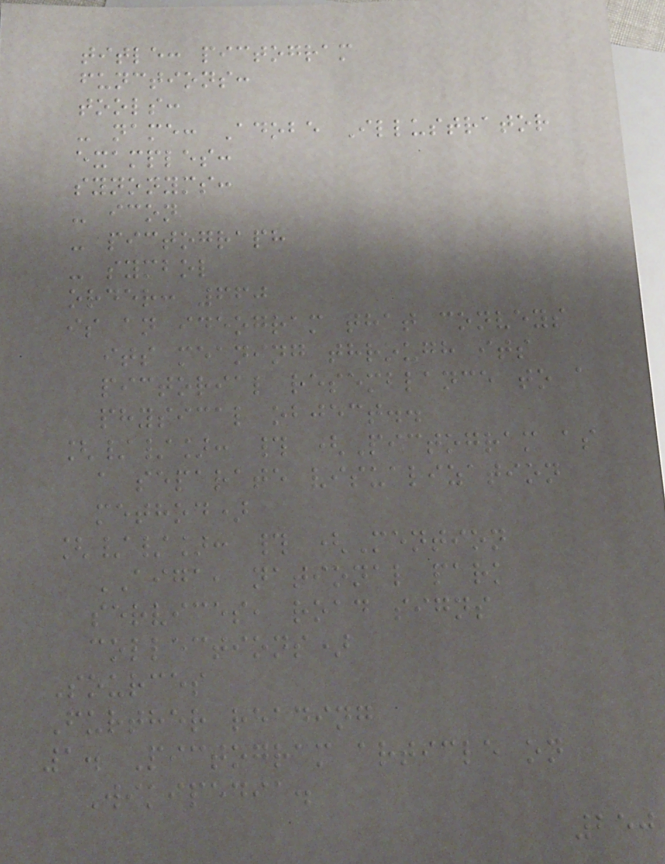title: pictogram
functions:
tools:
- name: Adobe Illustrator
examples:
synonyms:
- icon
- pictograph
- symbol
order: 660
is an ideogram that conveys
its meaning through its
pictorial resemblance to a
physical object..
[//]: # (Pictogram as
a separate visualization
method)
[//]: # (Mention
AIGA, national park
services, road signs
collections)
Sources
Further reading
1. Pictogram article on
Wikipedia.
250
